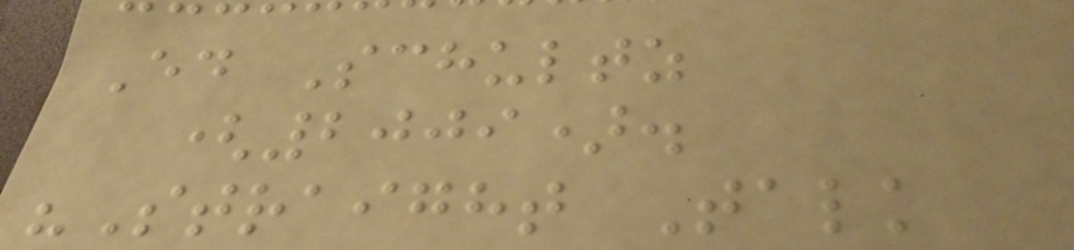Ed Schultz
(2009).
"Straight Talk
